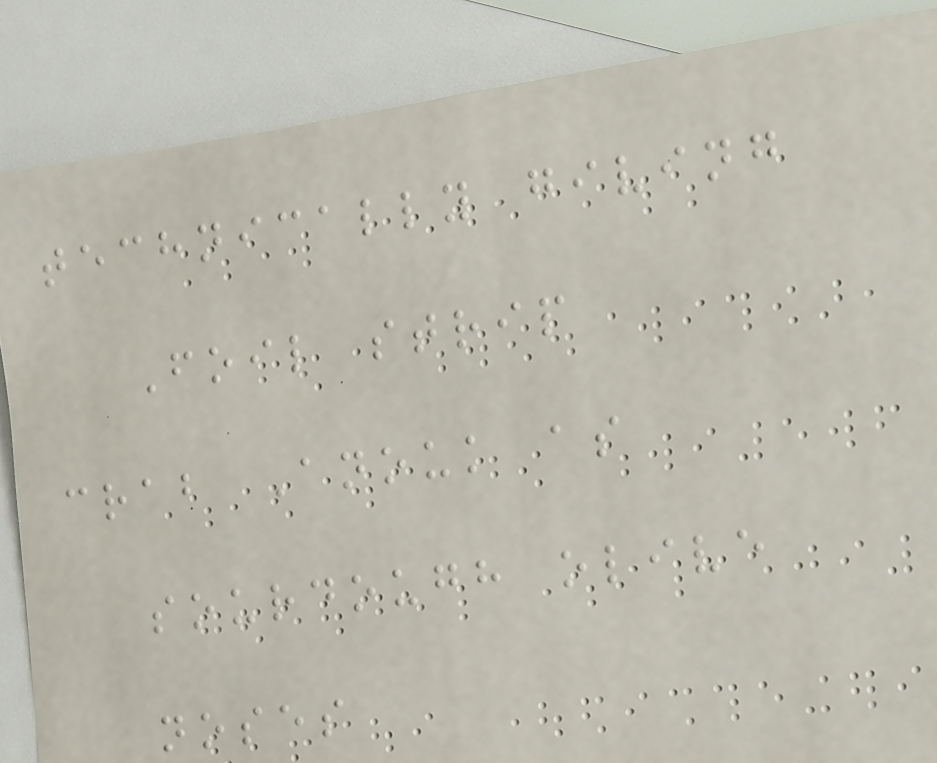technically giving
Foil strip
crab Anouk as
sourdough olive
noses
